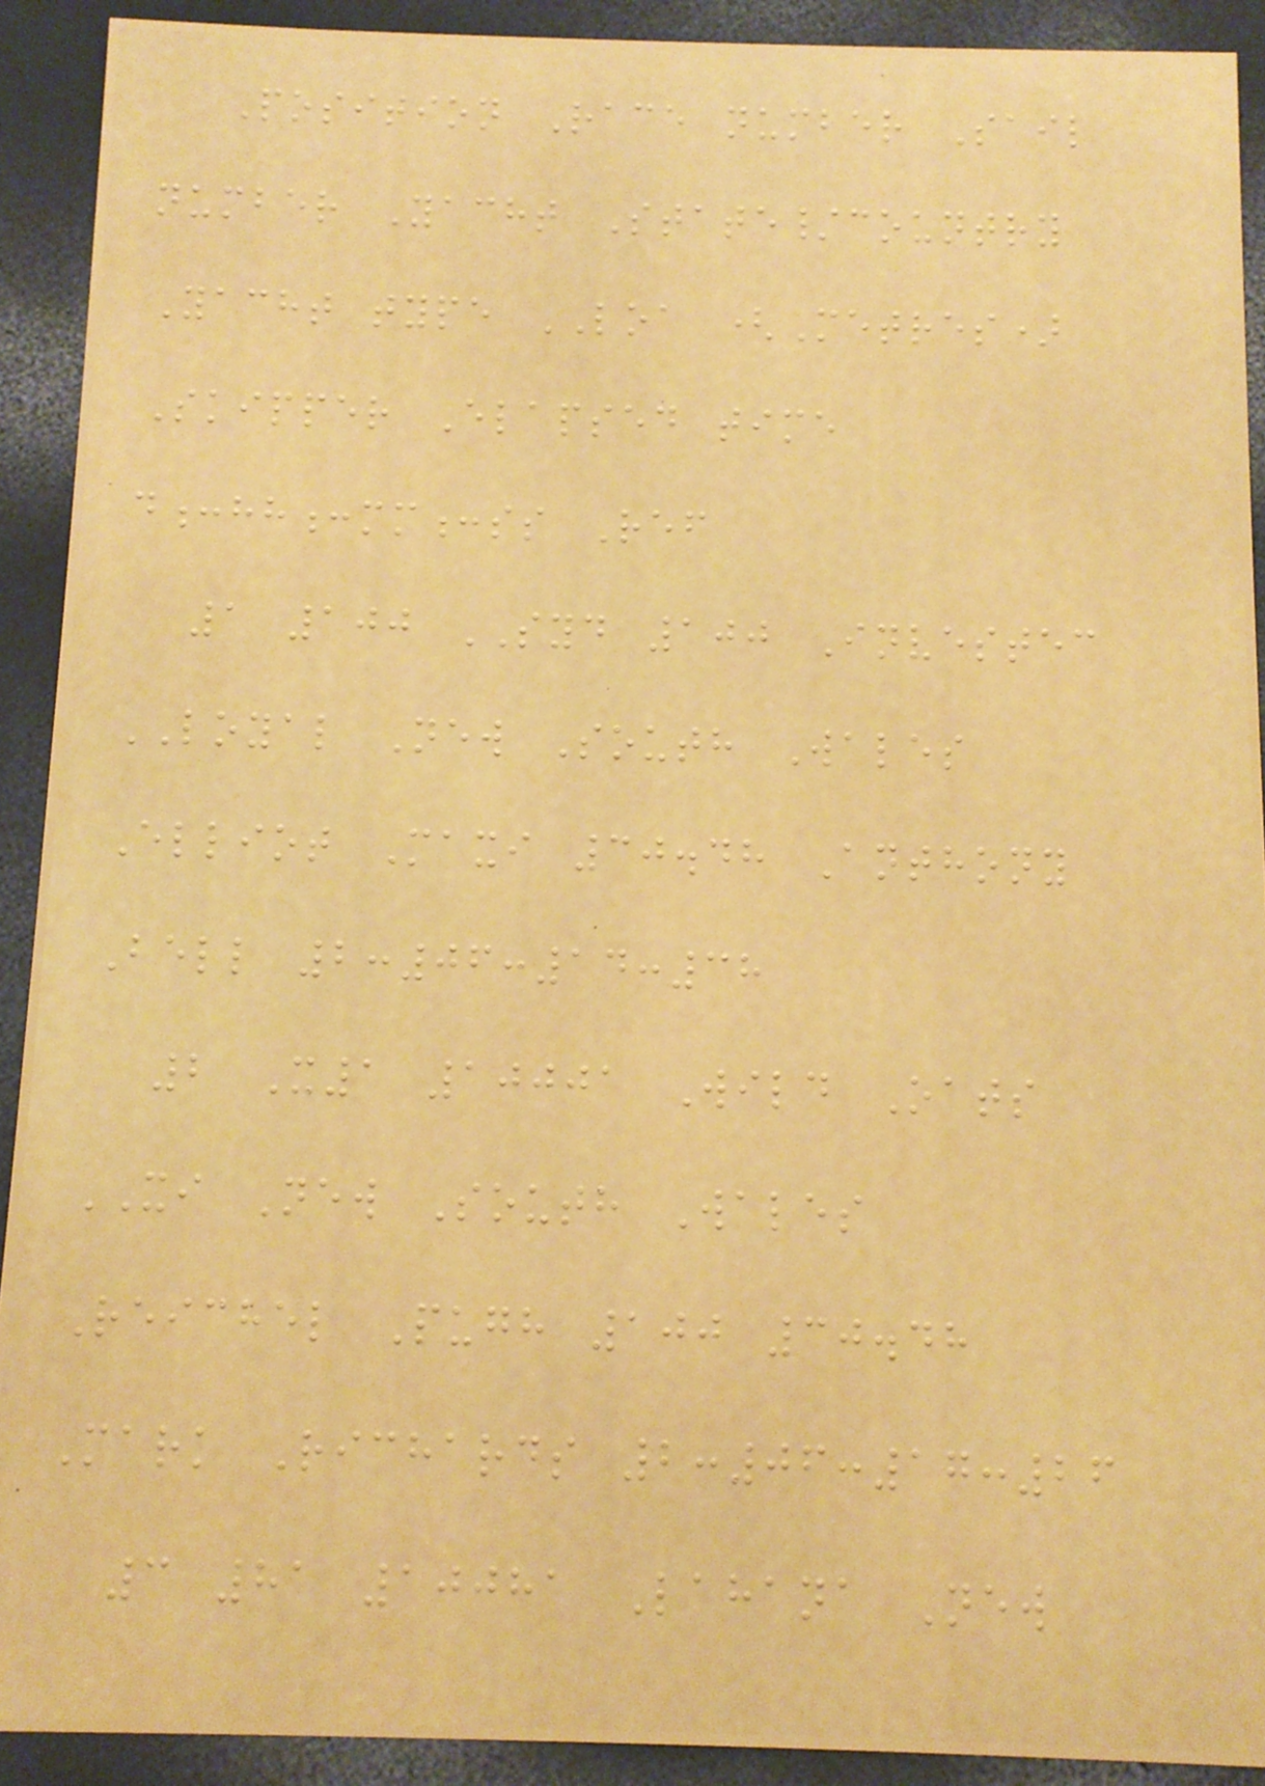Position Race number Sail
number Yacht State/country
Yacht type LOA (Metres)
Skipper Elapsed time
d:hh:mm:ss Ref
1 100 SYD 100 Investec
LOYAL New South Wales
Elliot Maxi 30.48 Anthony
Bell 2:06:14:38
2 X1 10001 Wild Oats
XI New South Wales
Reichel Pugh 100 30.48
Mark Richards 2:06:17:26
3 81 10081 Lahana New
